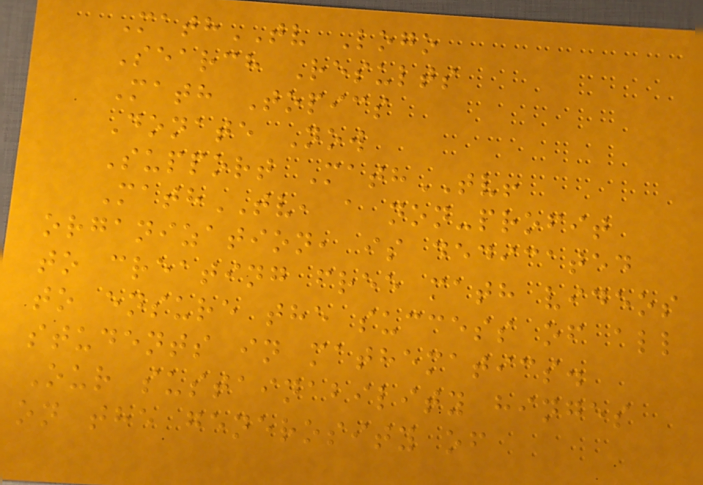MathTV Logo
Search Results
Math Topics
Donate Now
Support MathTV!
MathTV, a non-profit
organization, is dedicated
to creating free math videos
to ensure the success of all
students in mathematics.
Our sustainability hinges
on the generosity of
